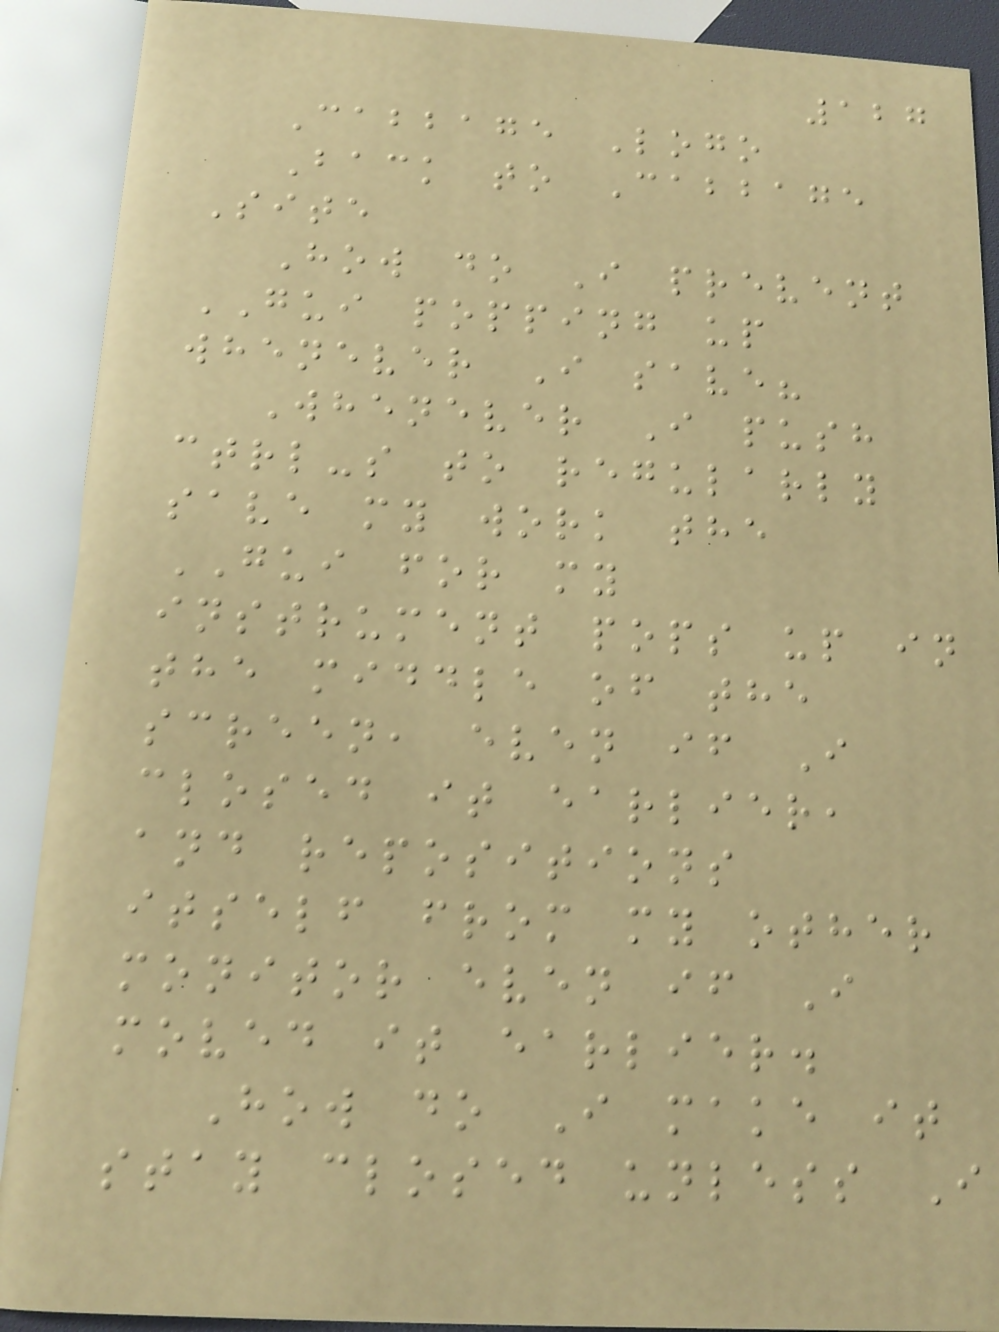127
Cabbage Logo
Back to Cabbage
Site
How do I prevent
GUI popping up
whenever I save?
Whenever I push
ctrl-s to regularly
save my work the
GUI for my
instrument pops up in
the middle of the
screen, even if I
closed it earlier,
and repositions
itself from my other
monitor even if I
moved it earlier.
How do I make it
stay closed unless I
